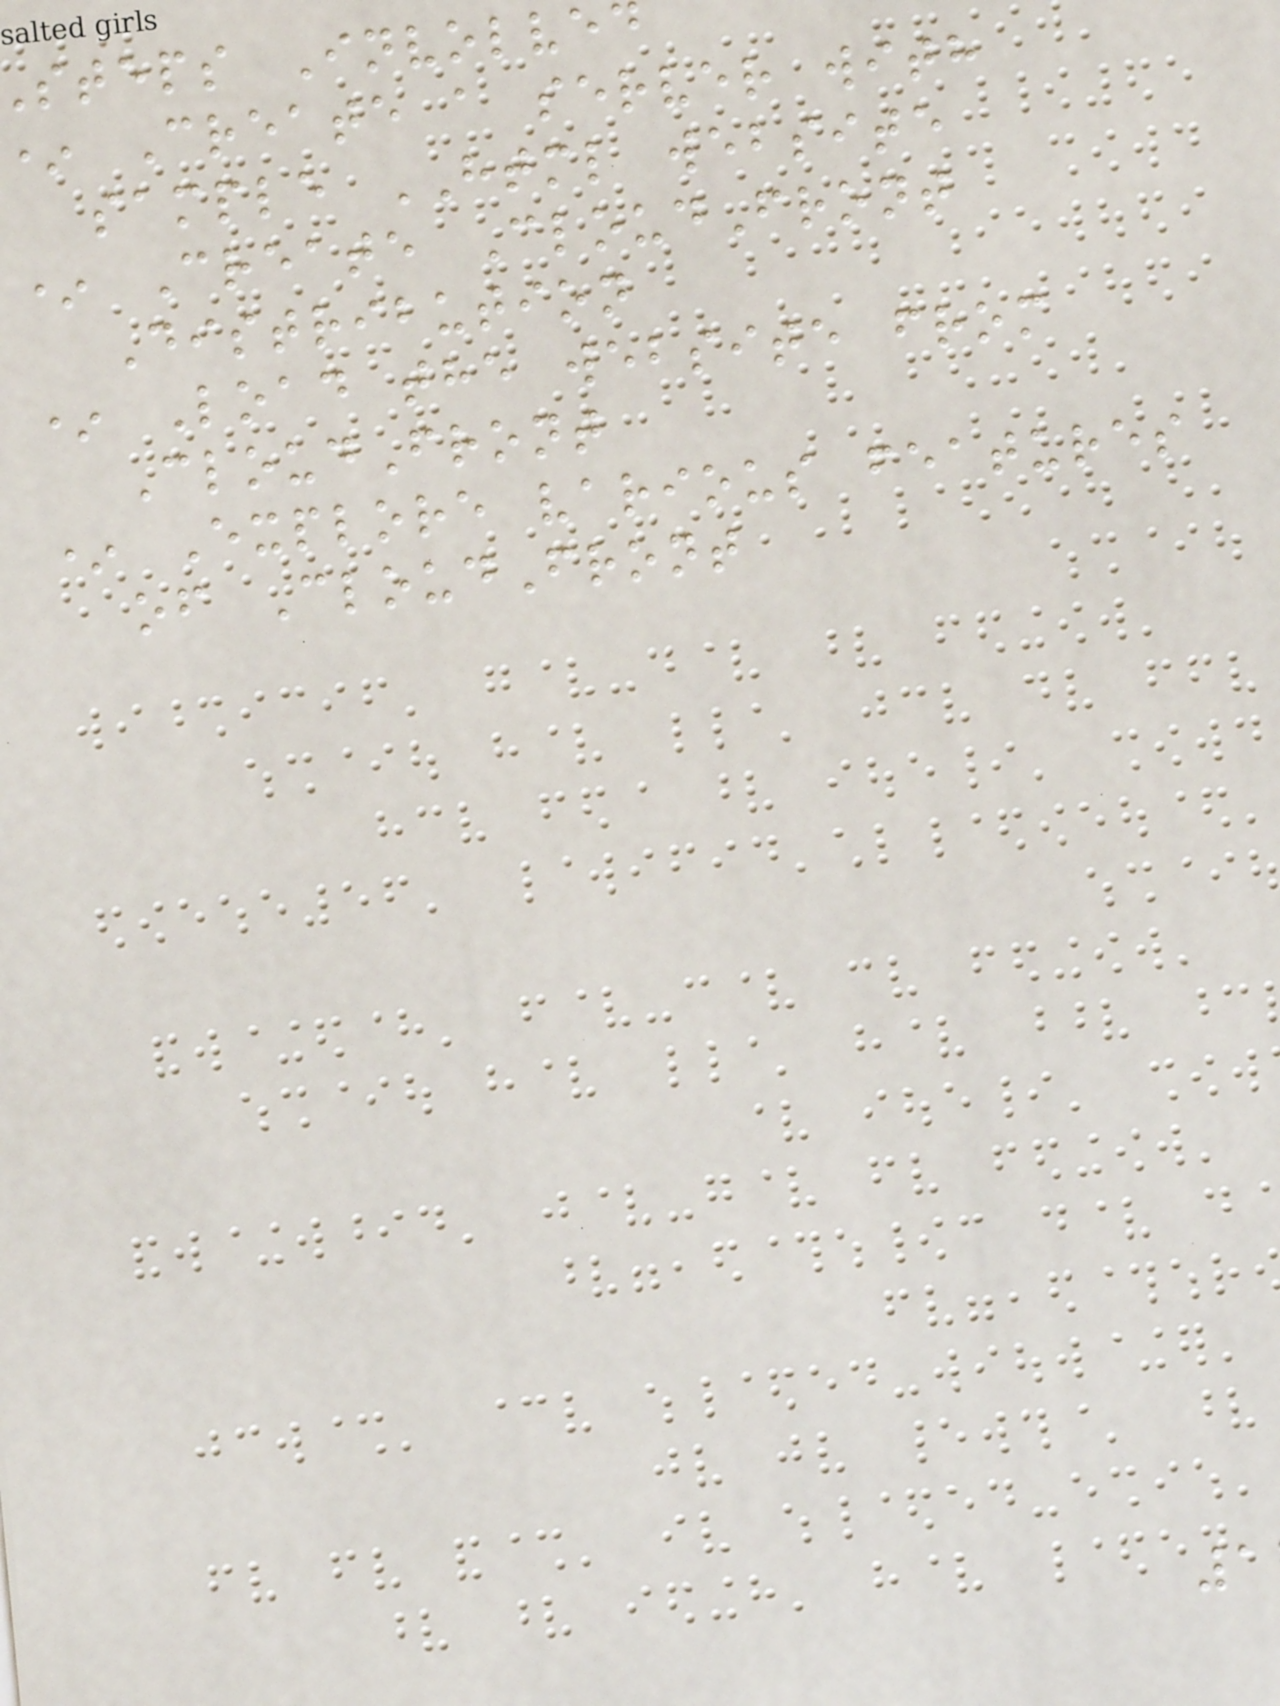steps Involved
Create a server with
sample HTML website
* Create CloudFront
Distribution
* Load the website from
CloudFront
* Explore various features
of CloudFront
